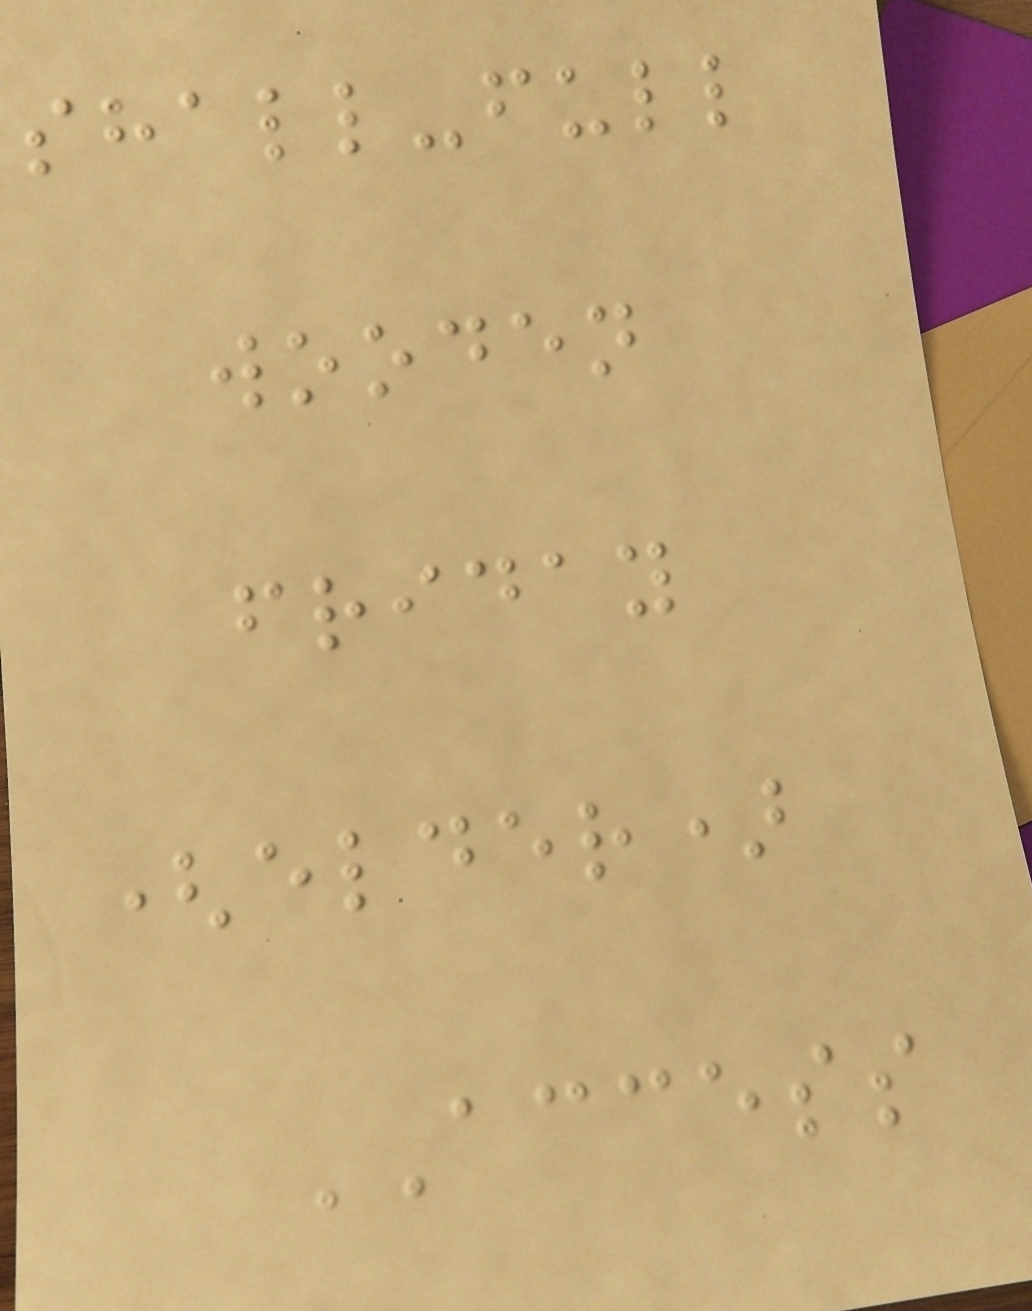shall-full
wooden
friday
(elder)
ACCESS
